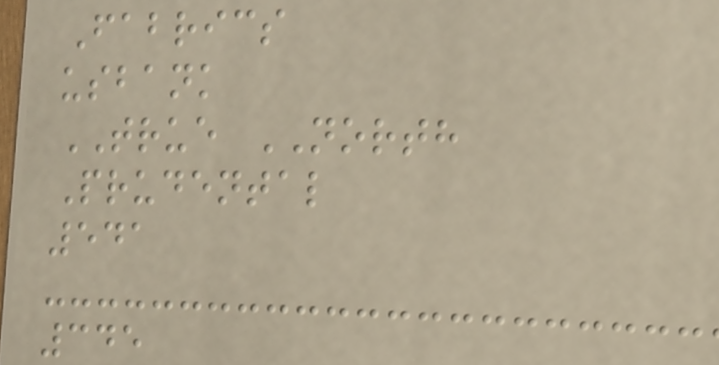Fabrics
usbank
TRUE NORTH
Prudental
541
345
